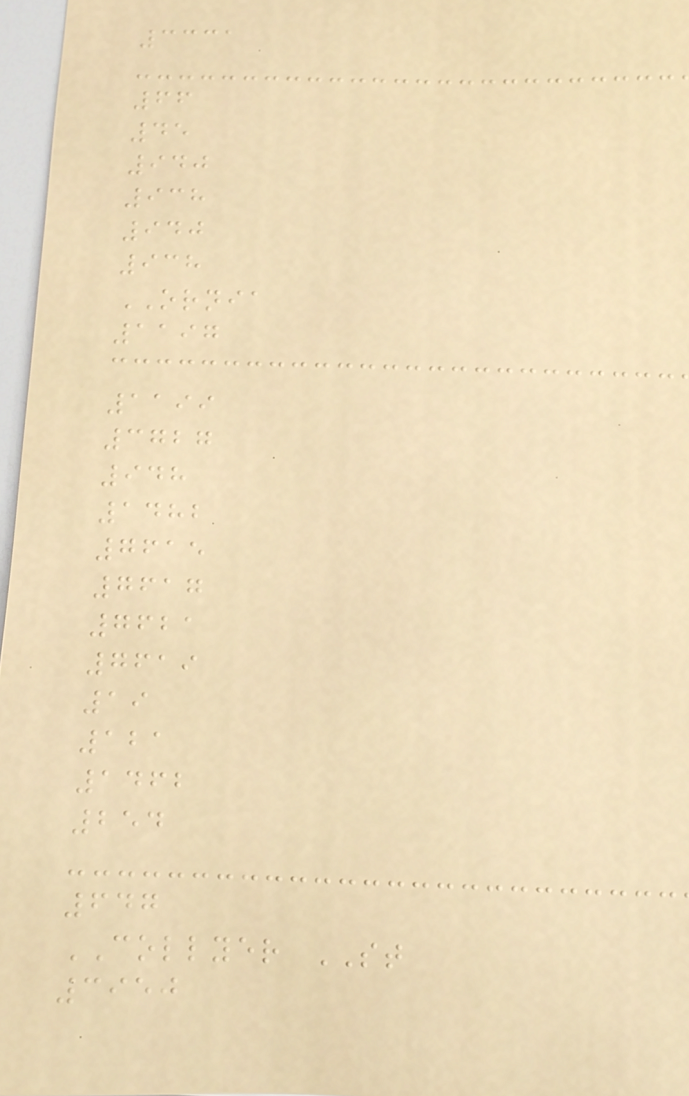3331
66
45
940
938
940
938
ORNIA
1197
1199
3727
948
1482
7615
7617
7621
7619
19
121
1462
254
647
COLLYER ST
3950
